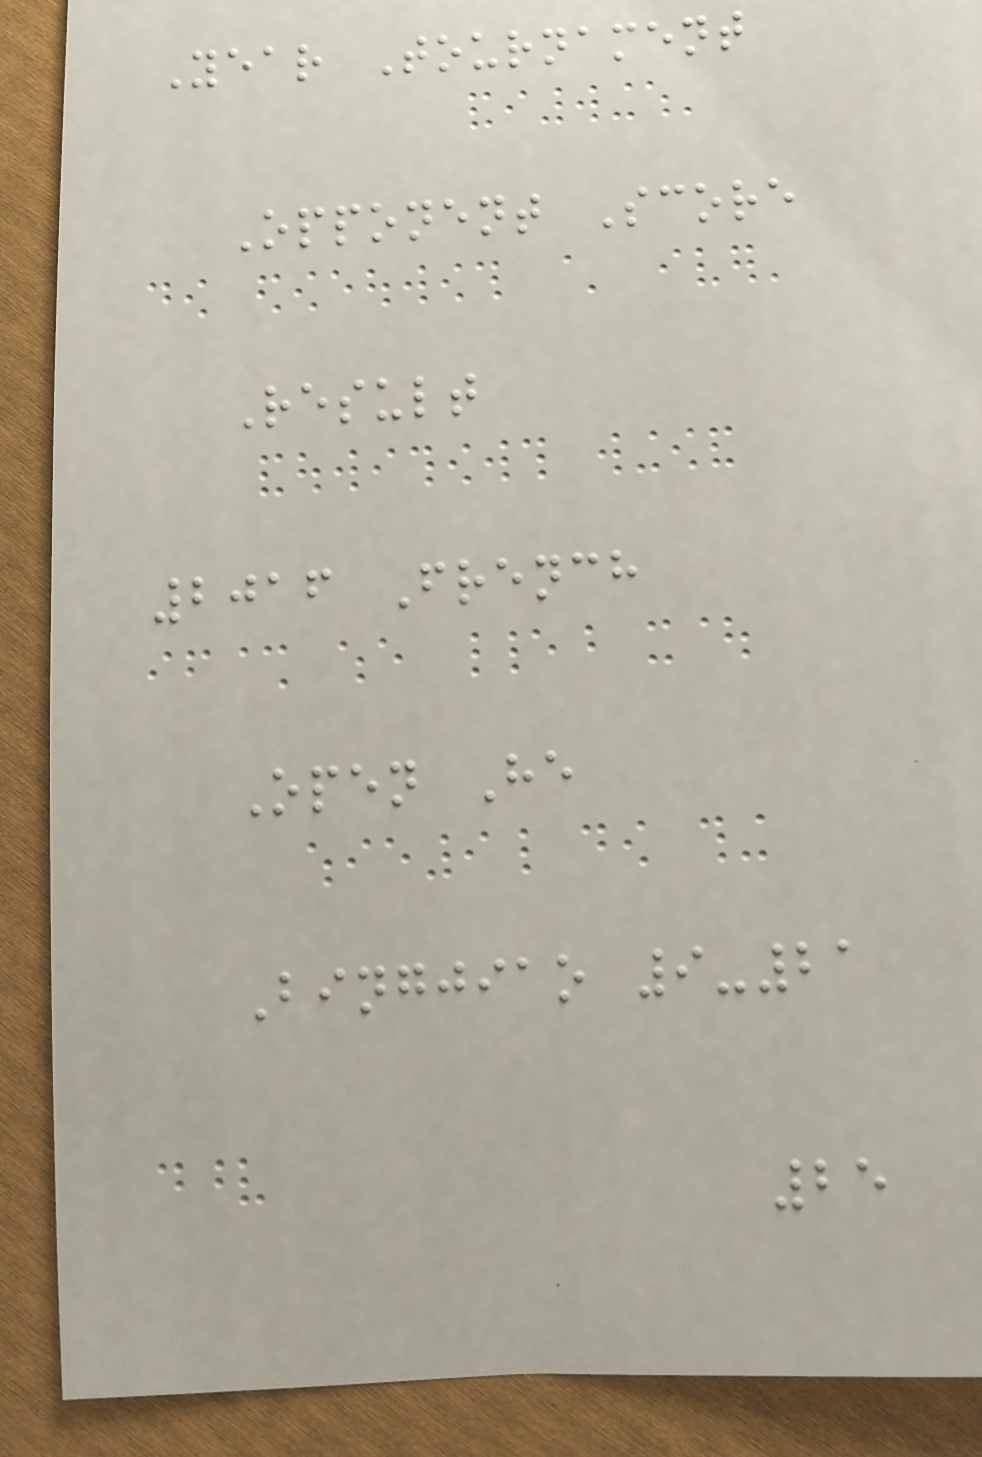Year Tournament
Opponent Score
Result
2016 French
Open He
Bingjiao 9-21
25
